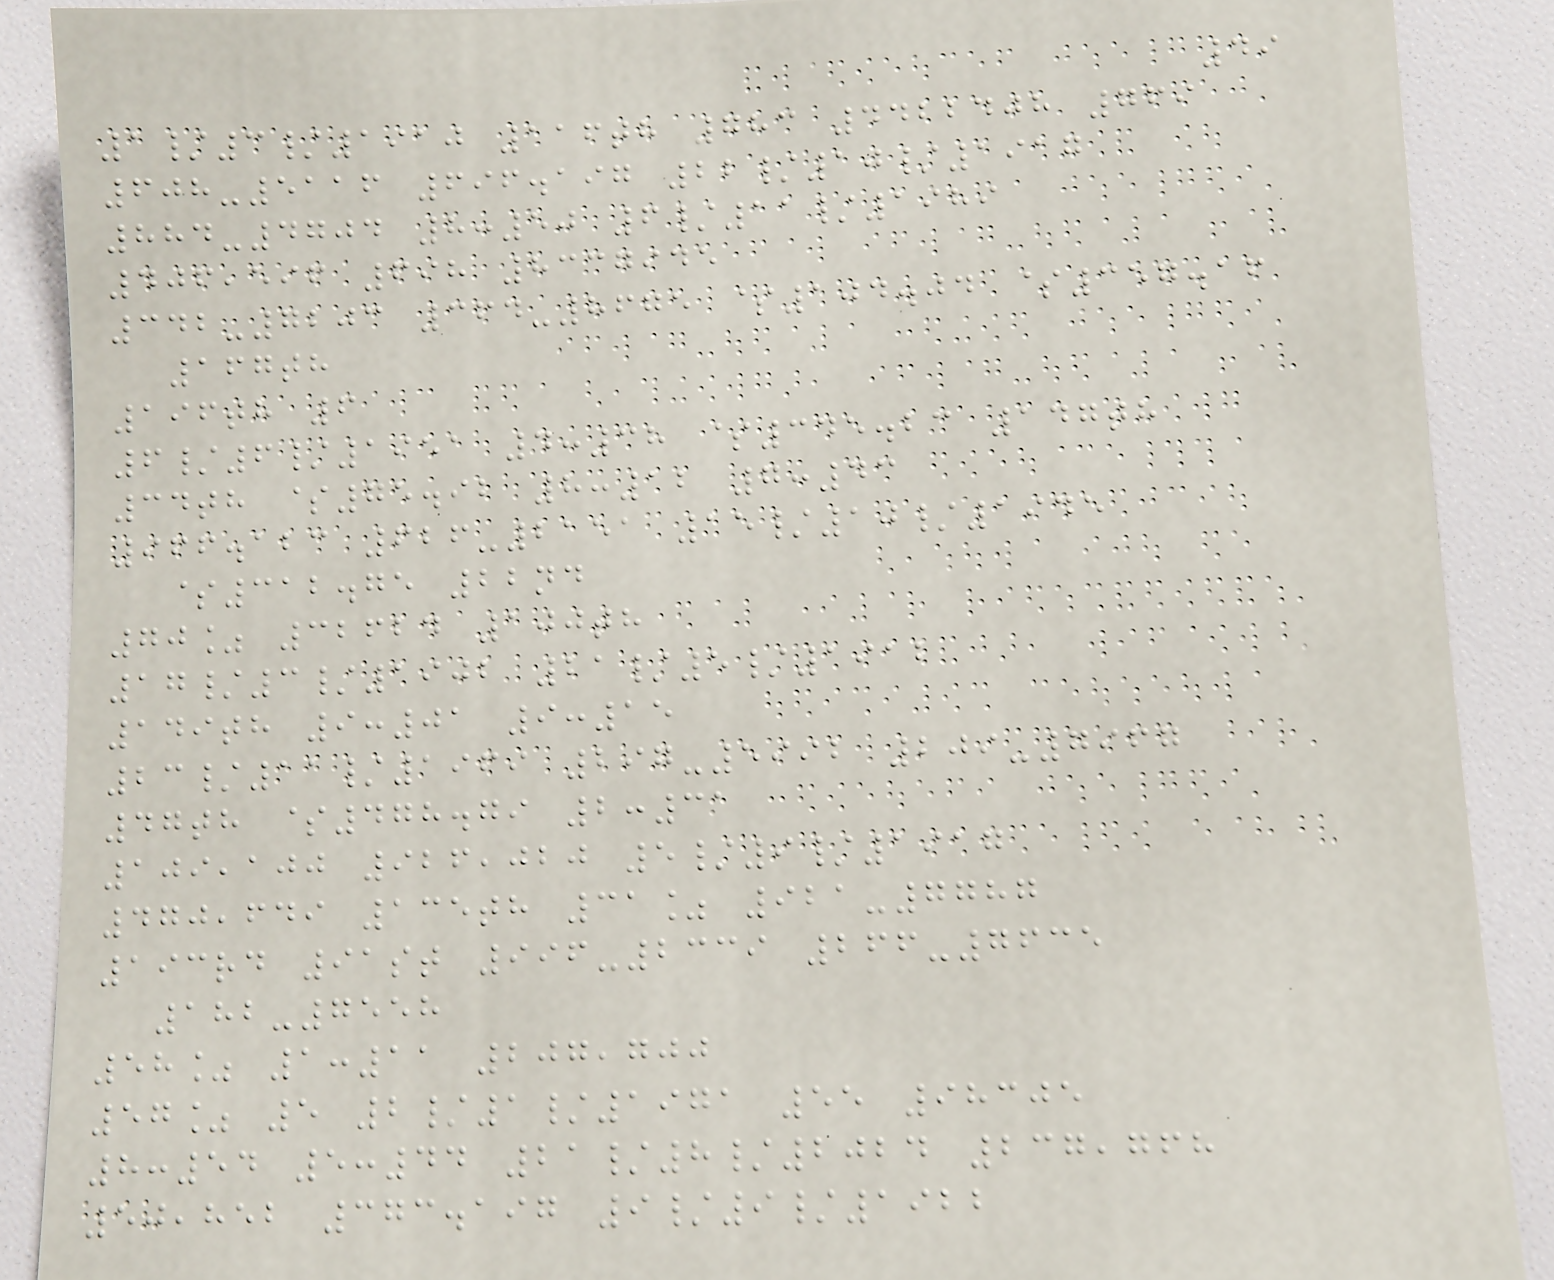49
1/3/1910 116th 783 4422408 769
608-5116 696.197 22/10/1917
884-4704 8:50 6/11/1989
406,596 698 8337945
342-7203 364-8675 $104.04 $357.16
167th
196th 6
6/6/1951 4:38 $345.23 147th
34th $75.92 8:12 7:43
966.123 626-2151 15/10/1945
$312.75 22nd
70% 32624 100th
17/3/1902 21/5/1912
149th 9:01 9:15
23/11/1969 297-5992 209-7967
47th $478.79 2:31
109,100 926,020 5/9/1917
470,649 135th 31% 921-7787
193rd 91st 996-2339 266-7635
182-7558
58% 1:11 207,700
57% 5 2/1/1971 55 98305
8:54 5:44 21/8/2024 237,768
50,852 373.197 9/9/1922
